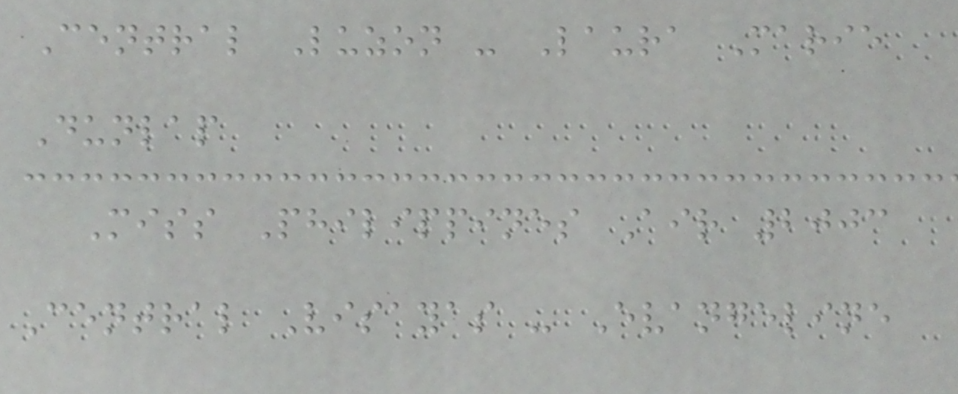Central Luzon - Laura Marie
Dunlap
Miss Philippines Air 2003
Central Visayas - Evangeline
